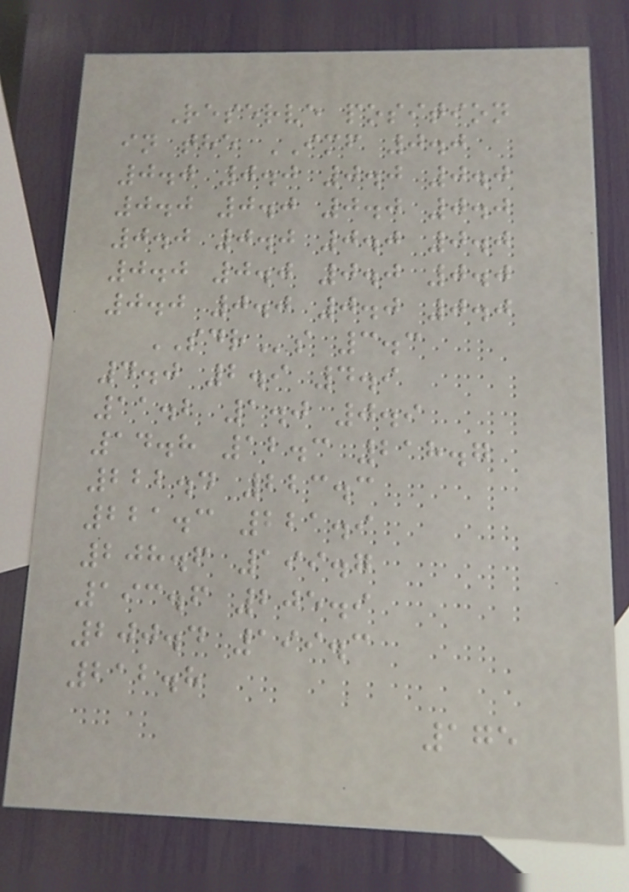Reserve position
in the IMF 0.0
0.0 0.0 0.0 0.0
0.0 0.0 0.0 0.0
0.0 0.0 0.0 0.0
0.0 0.0 0.0 0.0
0.0 0.0 0.0 0.0
SDRs 3.3
4.0 2.9 4.9
11.2 1.0 0.9
14.8 12.3 218.7
222.4 223.3
221.3 221.9
208.6 199.7
193.6 205.9
200.4 199.3
212.8
175
